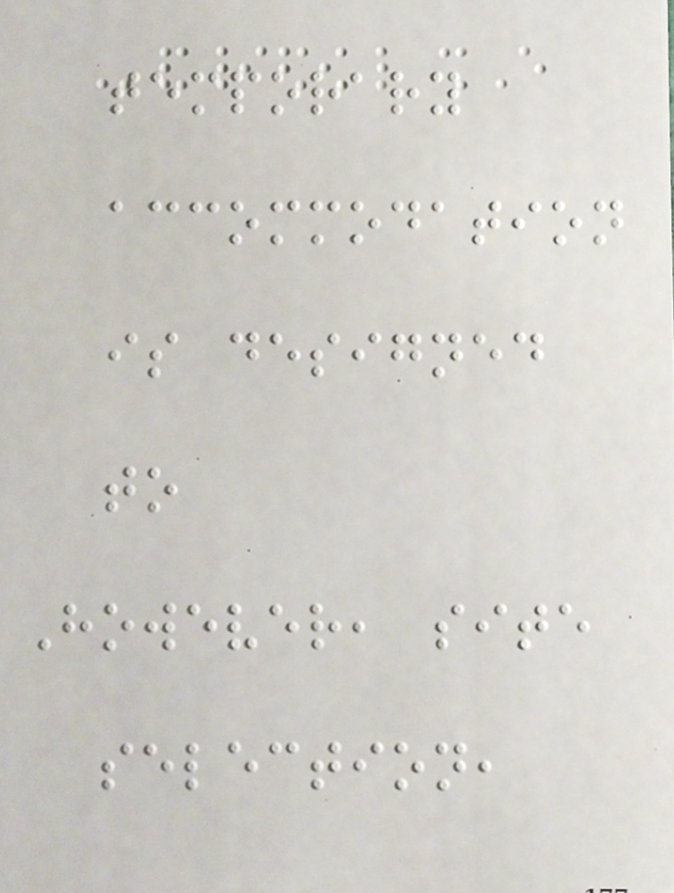temporary
accommodation
is designed
to
However, site
selection,
